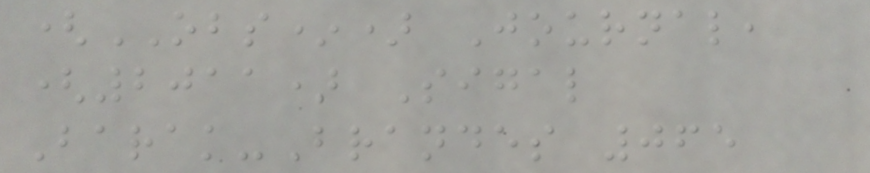(OBS*) Journal,
(2011) Sigal
Barak-Brandes 065
